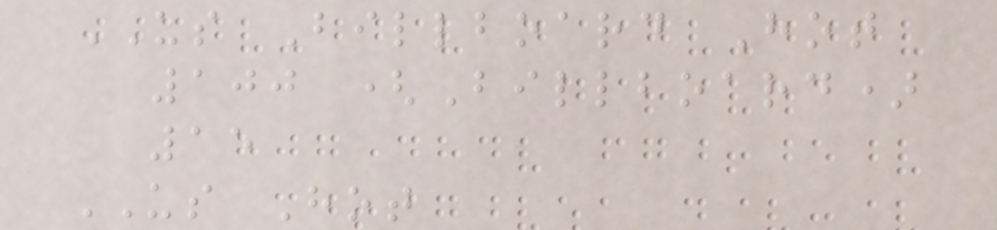US Billboard Hot
100 (Billboard)
15
US Hot
